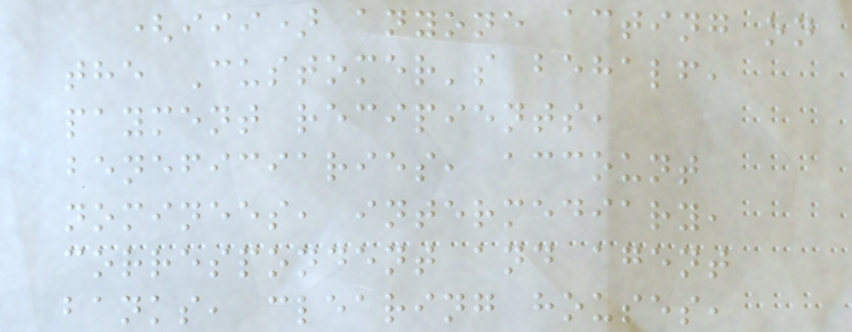(iii) anyone acting on
the Customer's behalf,
payment recipients,
beneficiaries, account
nominees, intermediary,
correspondent and agent
banks, clearing houses,
